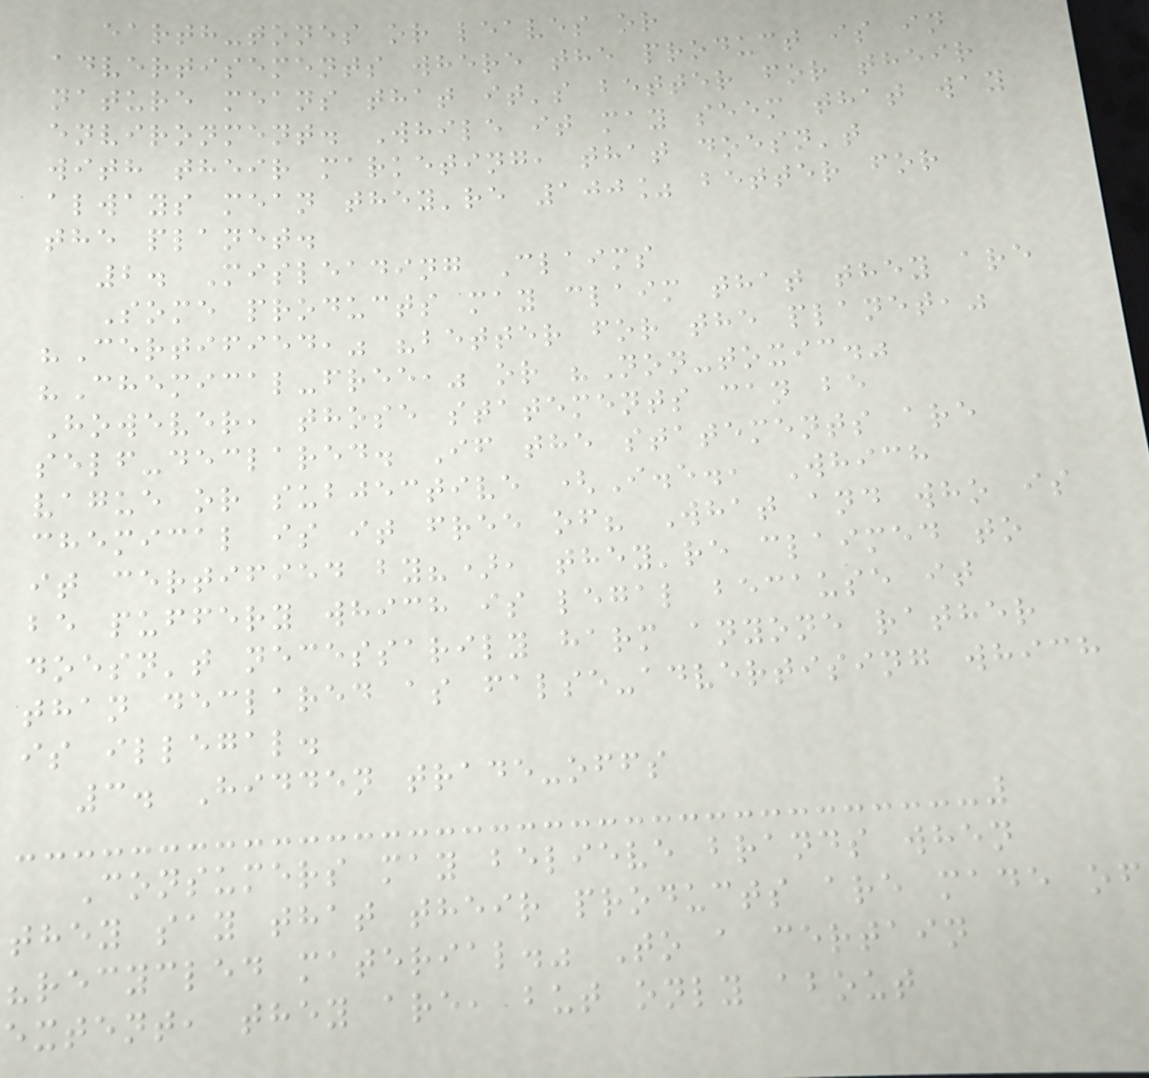earth-tones or leaves or
advertisements where the product is in
nature means that it's better for their
environment. While it may seem that way
with their marketing, that doesn't
always mean they're 100% better for
the planet.
2. Misleading Claims
Some products may claim that they are
"Certified," "better for the planet,"
"Chemical-free," or "Non-toxic."
However, those statements can be
self-declared. If the statements are
vague or subjective (I.e., Which
chemical is it free of? What and who is
it certified by?), they're claimed to
be puffery which is legal because it
doesn't necessarily harm anyone rather
than declared as false-advertising which
is illegal.
3. Hidden trade-offs
Consumers may believe brands when
they say that their products are made of
"recycled material." To a certain
extent, they are, but only about
